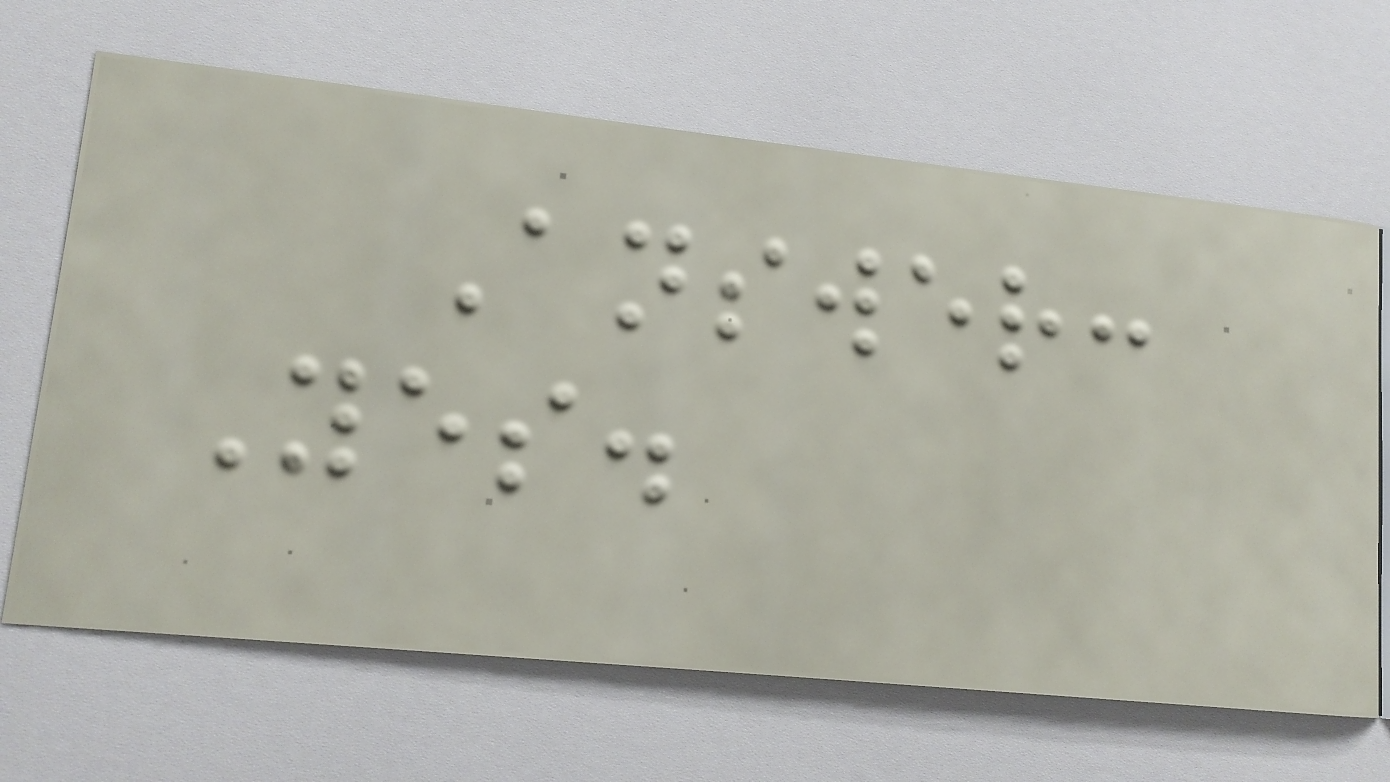Answer:
Yes.
